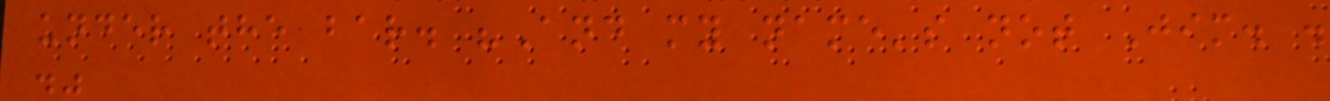under the bar. "And my name's not Jim. .
."
